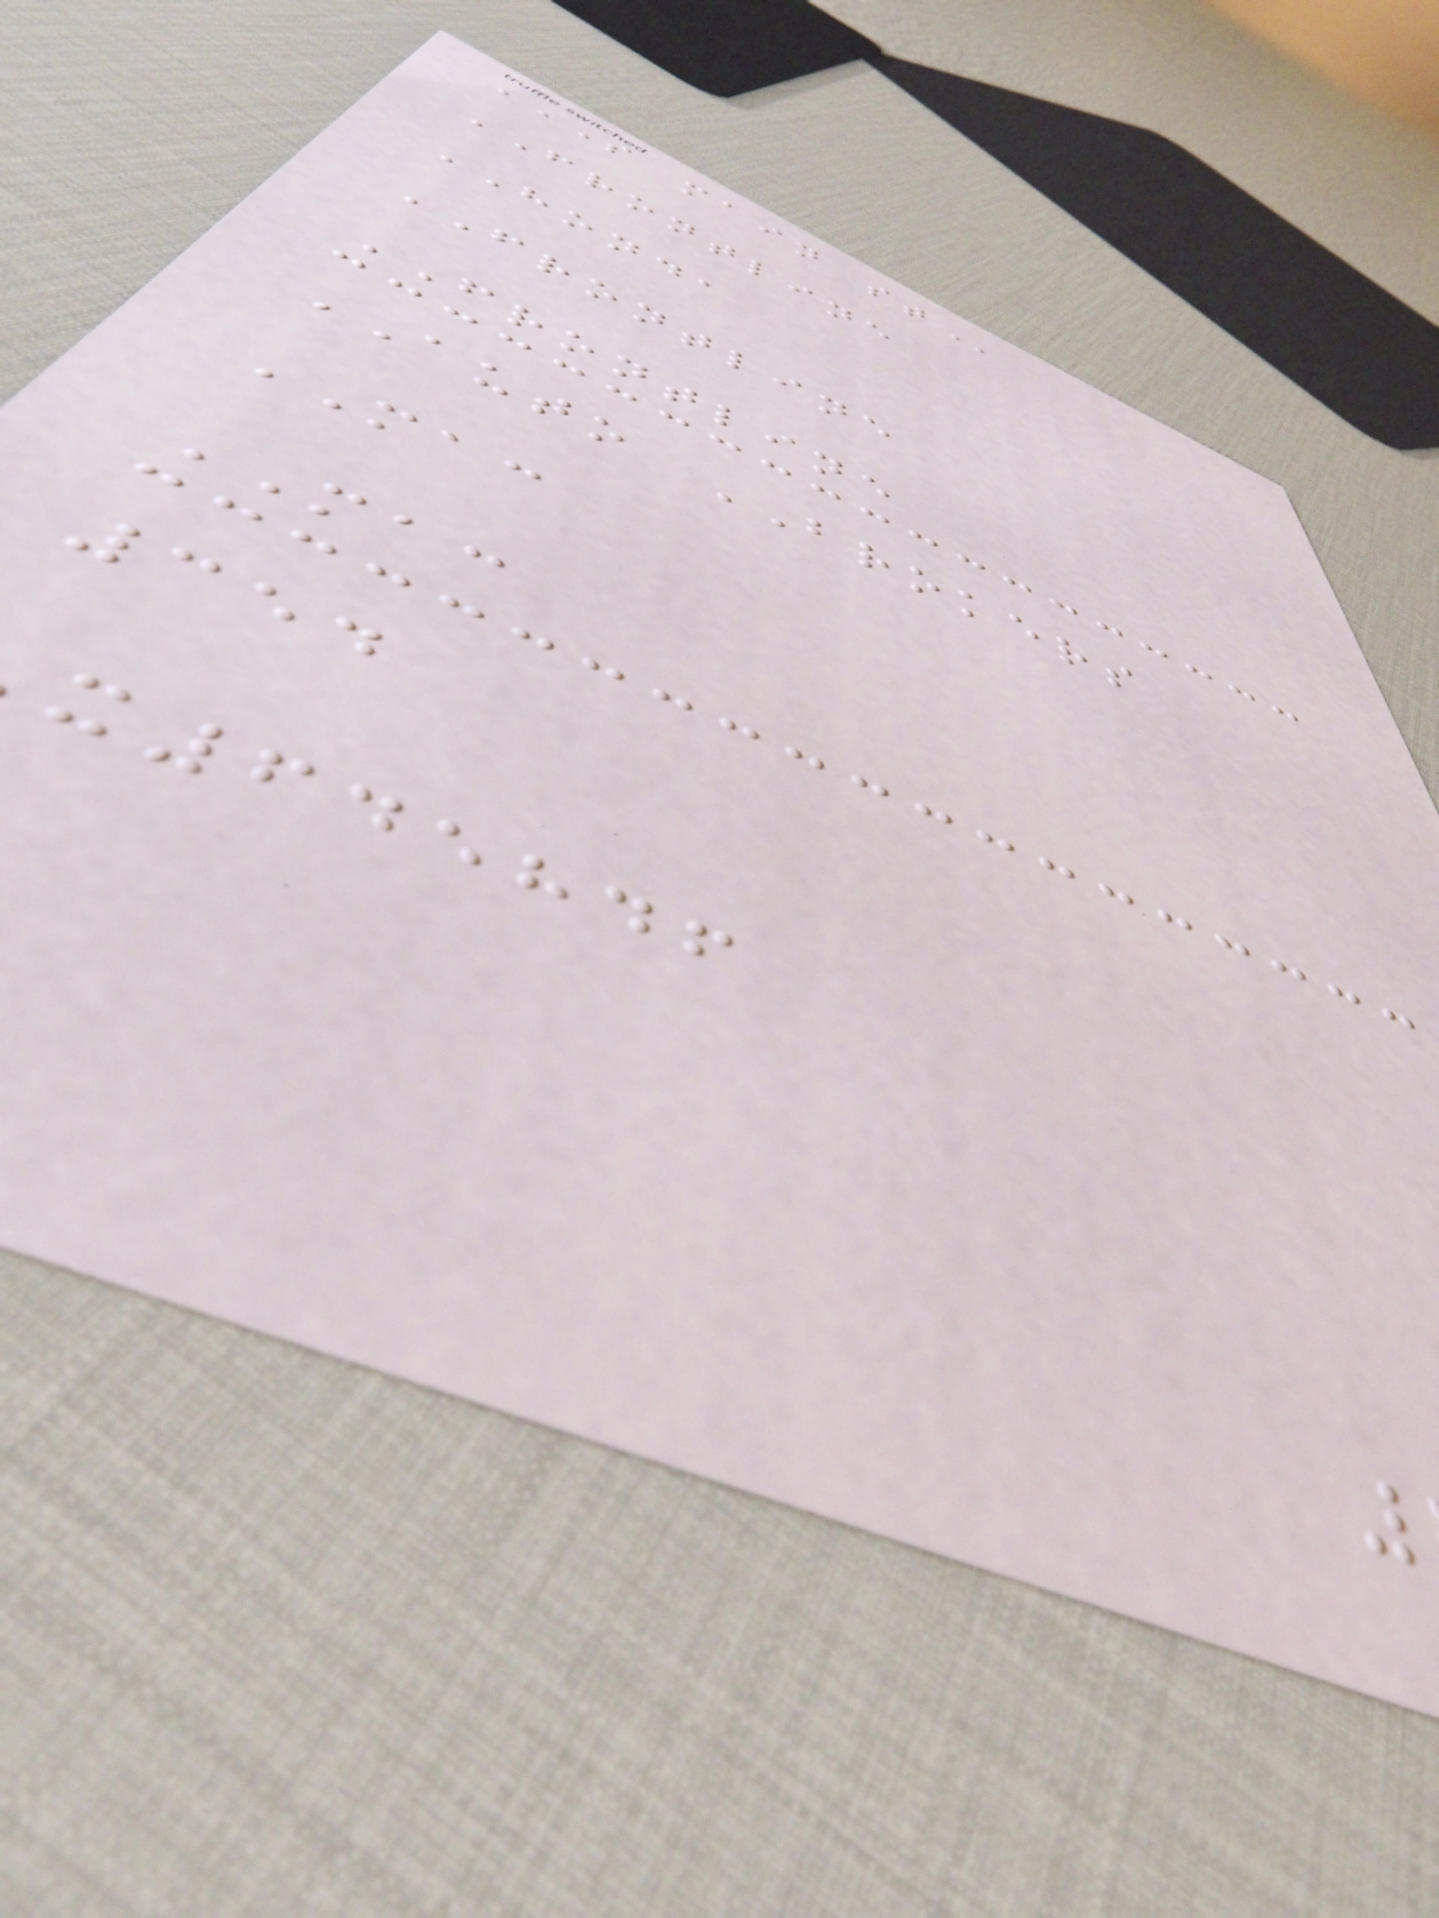S MAIN ST
FRONTLINE
HONDA
FRONTLINE
FRONTLINE
AUTO BROKERS
MAC
MAC
354
x645846
